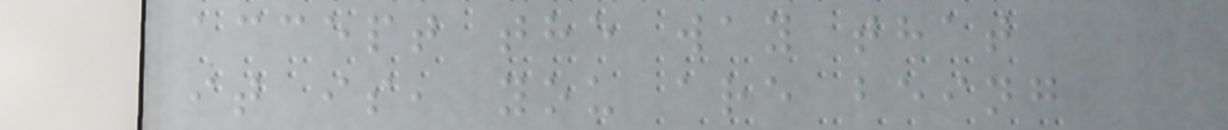accept the way that
it is, you are being
